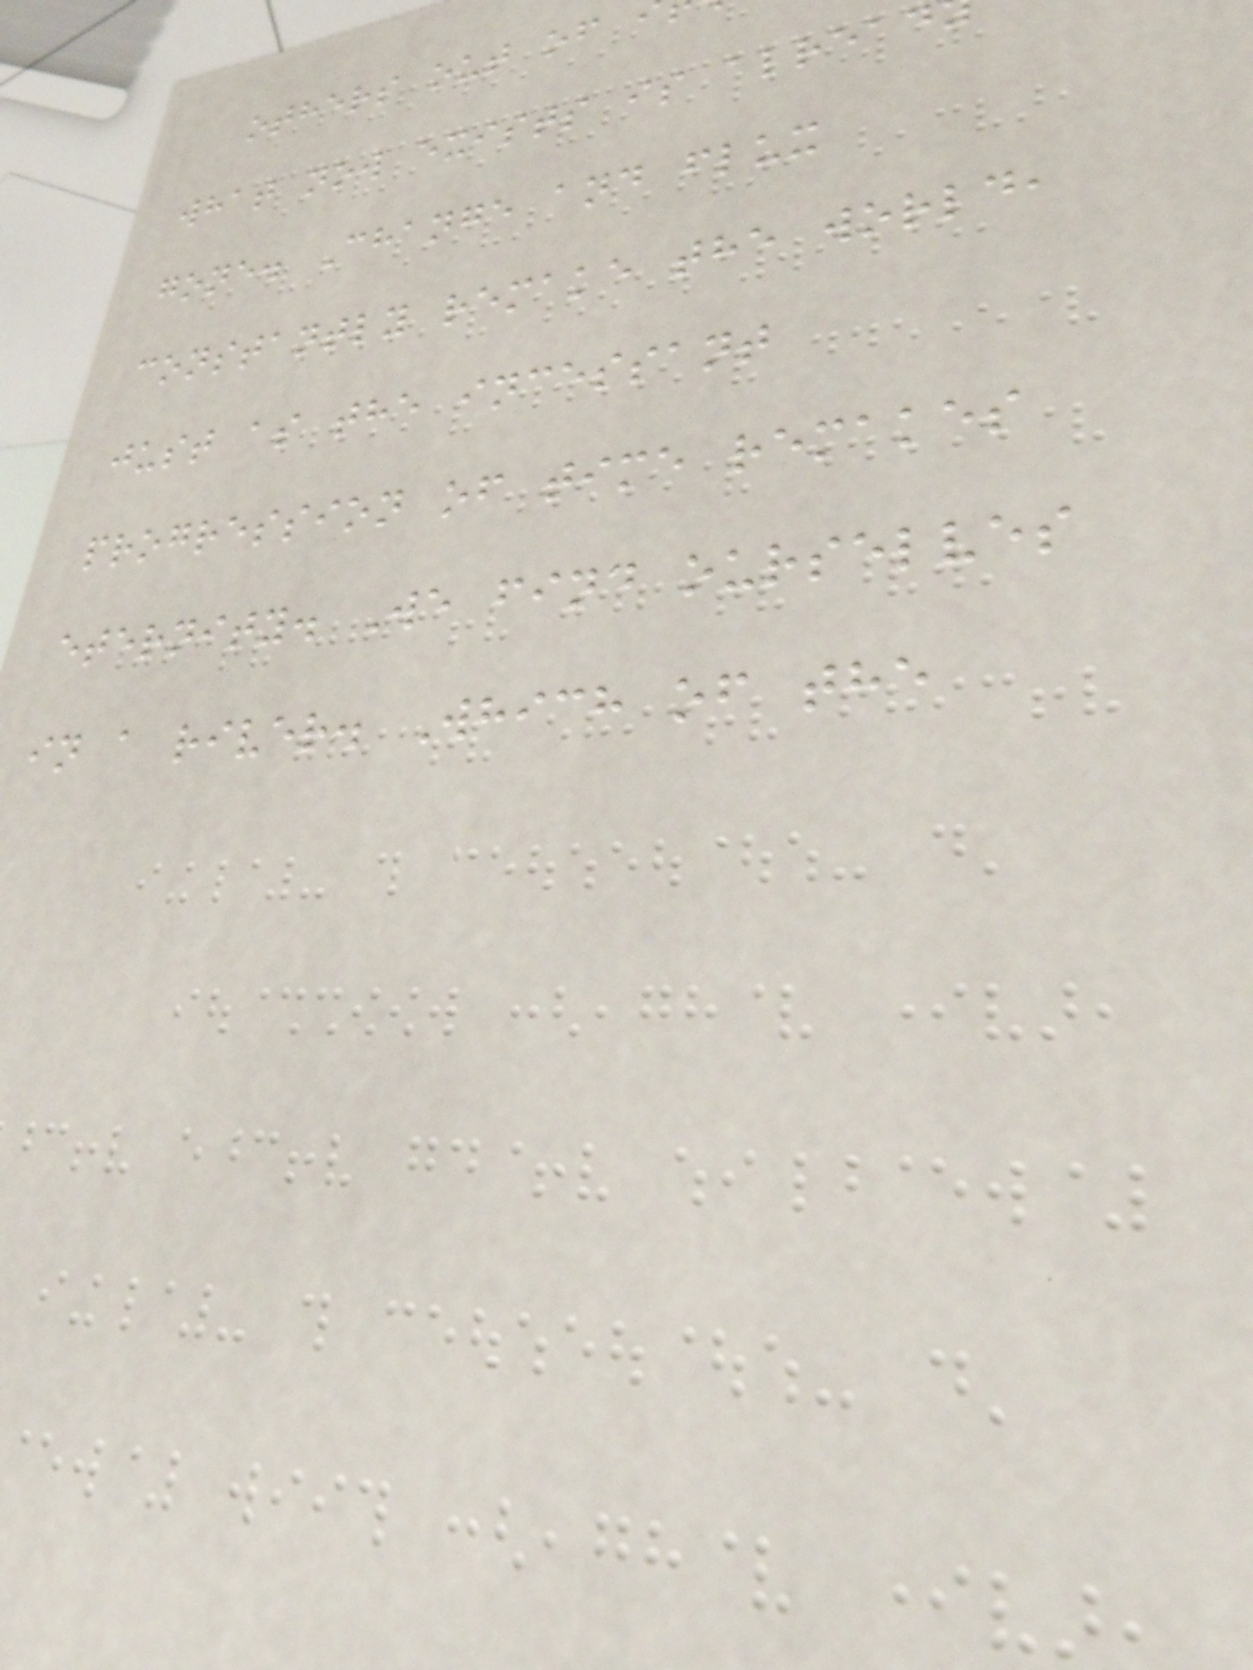others out of
what now exists is alread
gone. Change and flux
constantly remake the world,
just as the incessant
progression of time remakes
eternity. We find ourselves
in a river. Which of the
